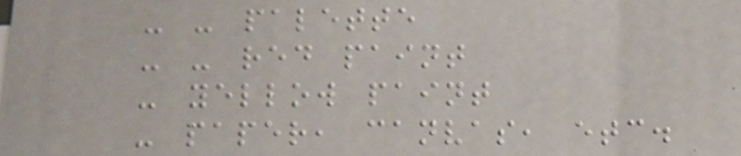- - palette
- - red paint
- yellow paint
- paper, canvas, etc.
